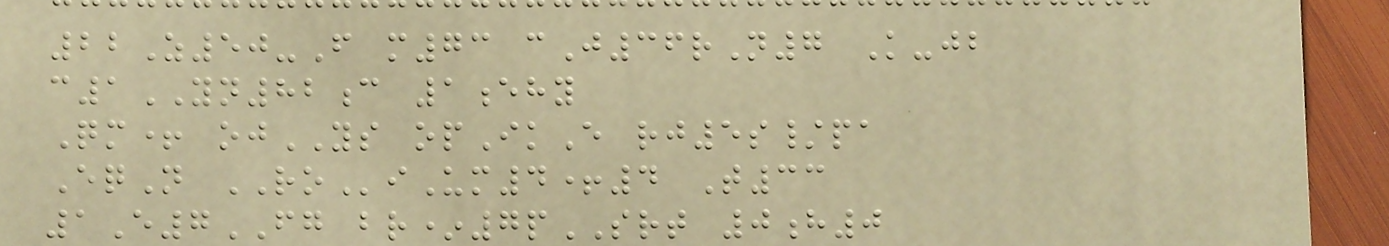22Z50-F m73 cJ36rN7 K-jb
c1YN82c 1ehy
Qm+ ojYS opIkE rj5s/pa
EqN ROiUm4+4 T33
1E7FG br*7pSRT 0h0
